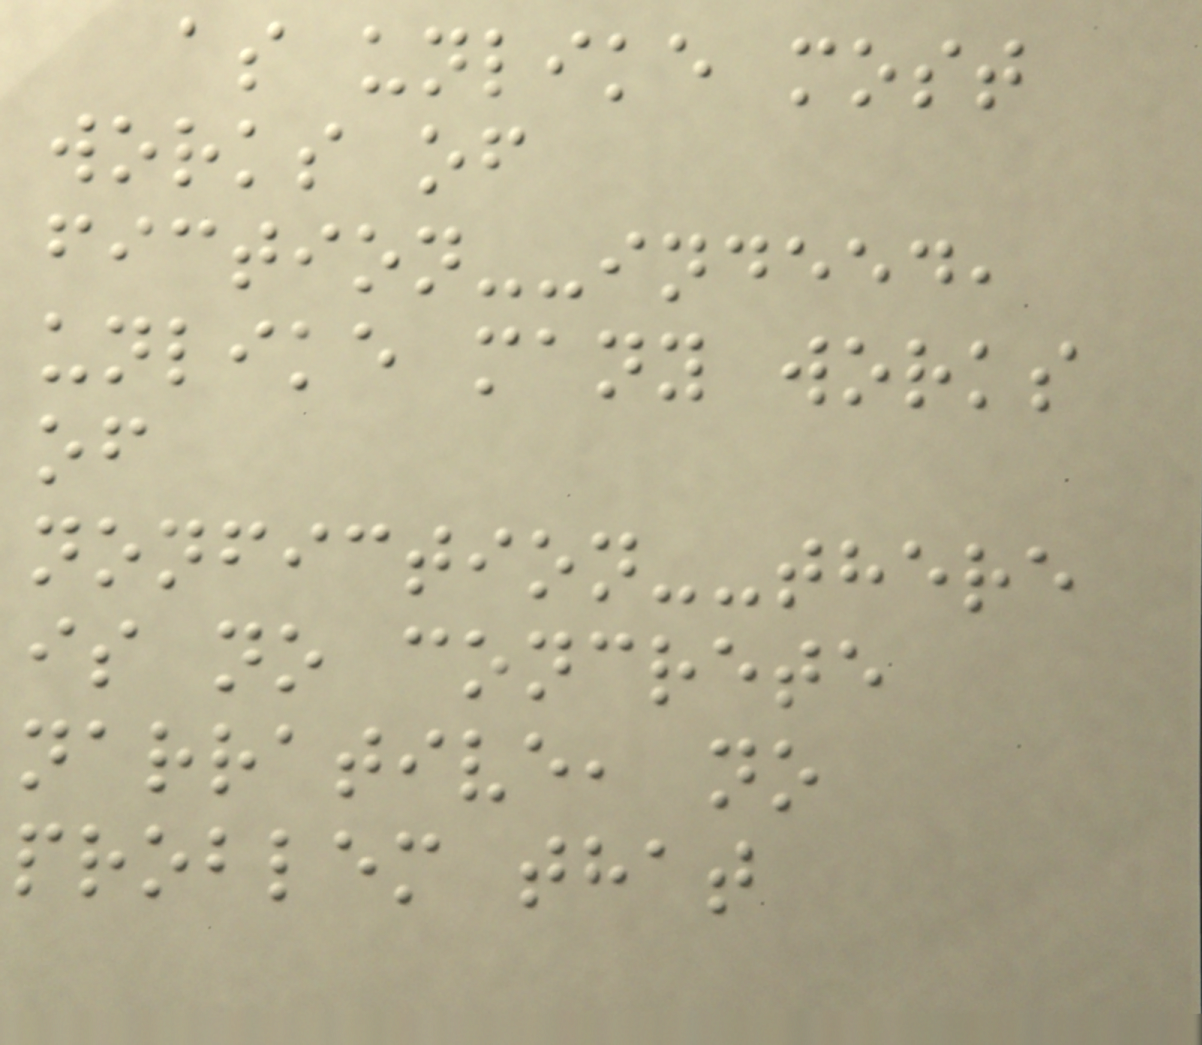as unlike most
works of
fiction--indeed,
unlike many works
of
nonfiction--there
is no concrete
narrative, no
problem that
